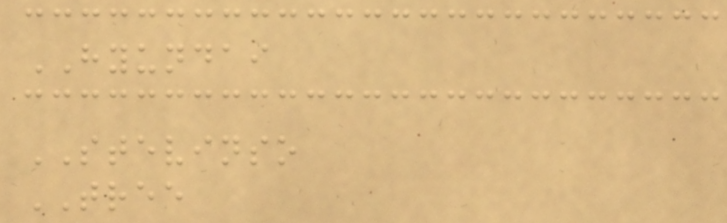HYUNDAI
STEVINSO
TREE
